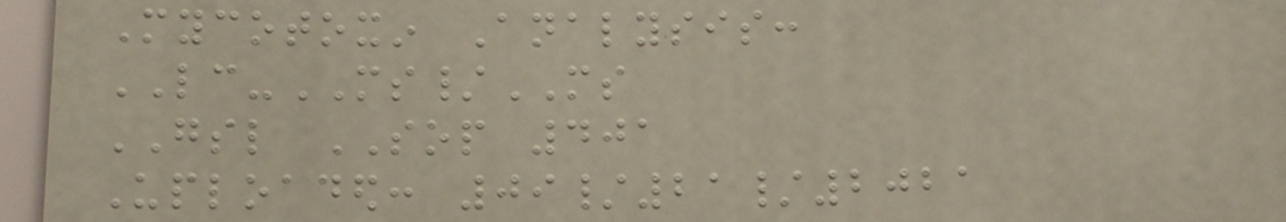Mycotoxin Analysis:
LC-MS/MS
GSL SOP 401
Uploaded: 09/21/2021
